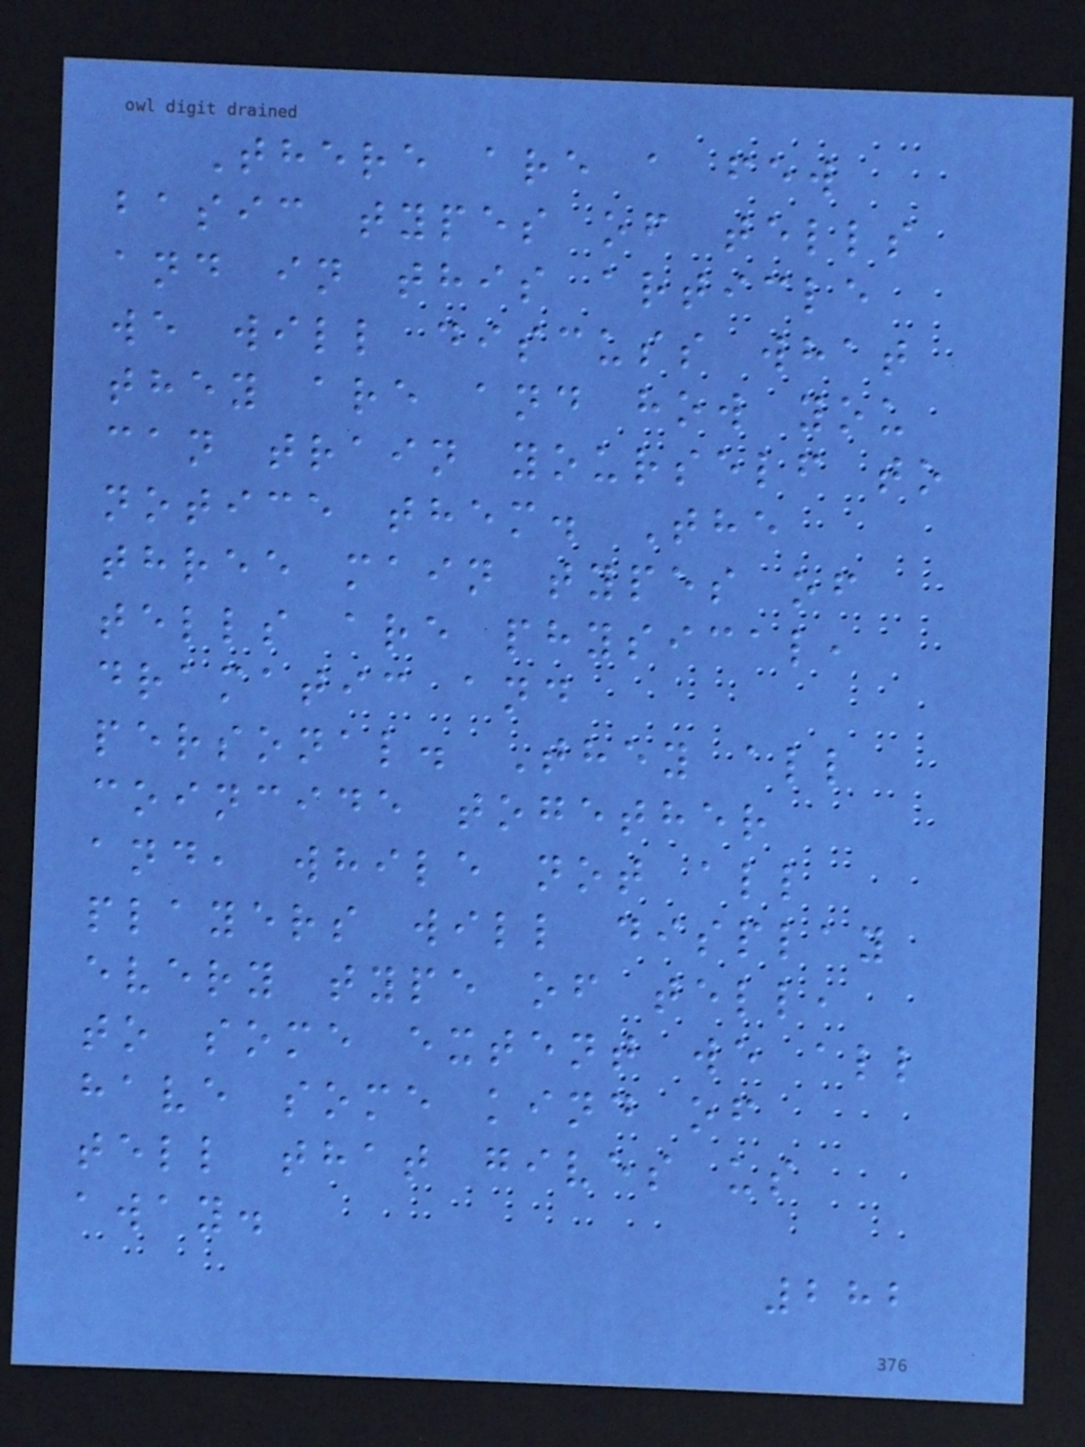There are a few
basic types of tells
and in this article
we will discuss what
they are and how you
can train yourself to
notice them. The
three main types of
tells are physical,
dramatic and
personal. They all
coincide together
and, while not all
players will display
every type of tell,
to some extent we all
have some kind of
tell that gives us
away.
282
